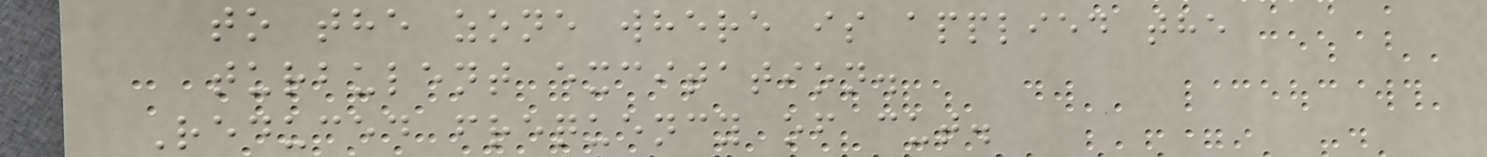to the zone where is applied the
turbulent excitation.
Reduced frequency of cut.
